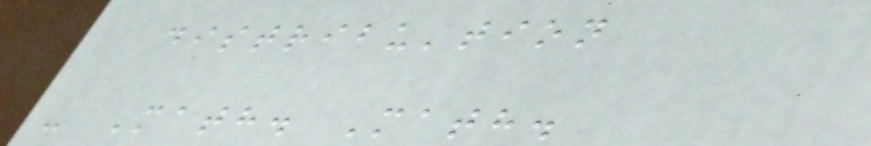distribu'tion
- Math. Math.
